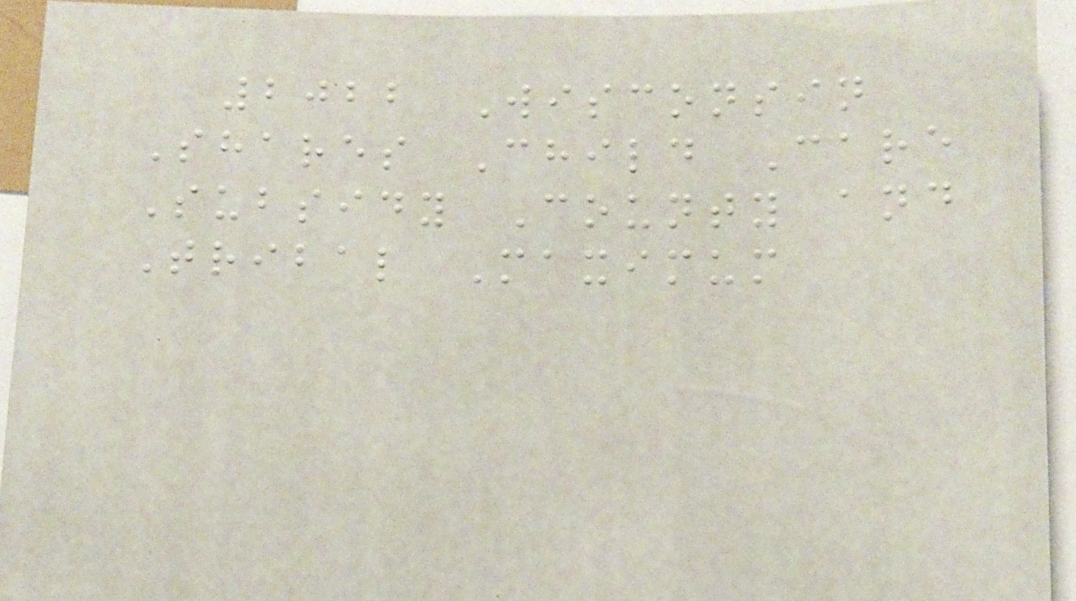2022 Wisconsin
Shares Child Care
Subsidy County and
Tribal Maximum
